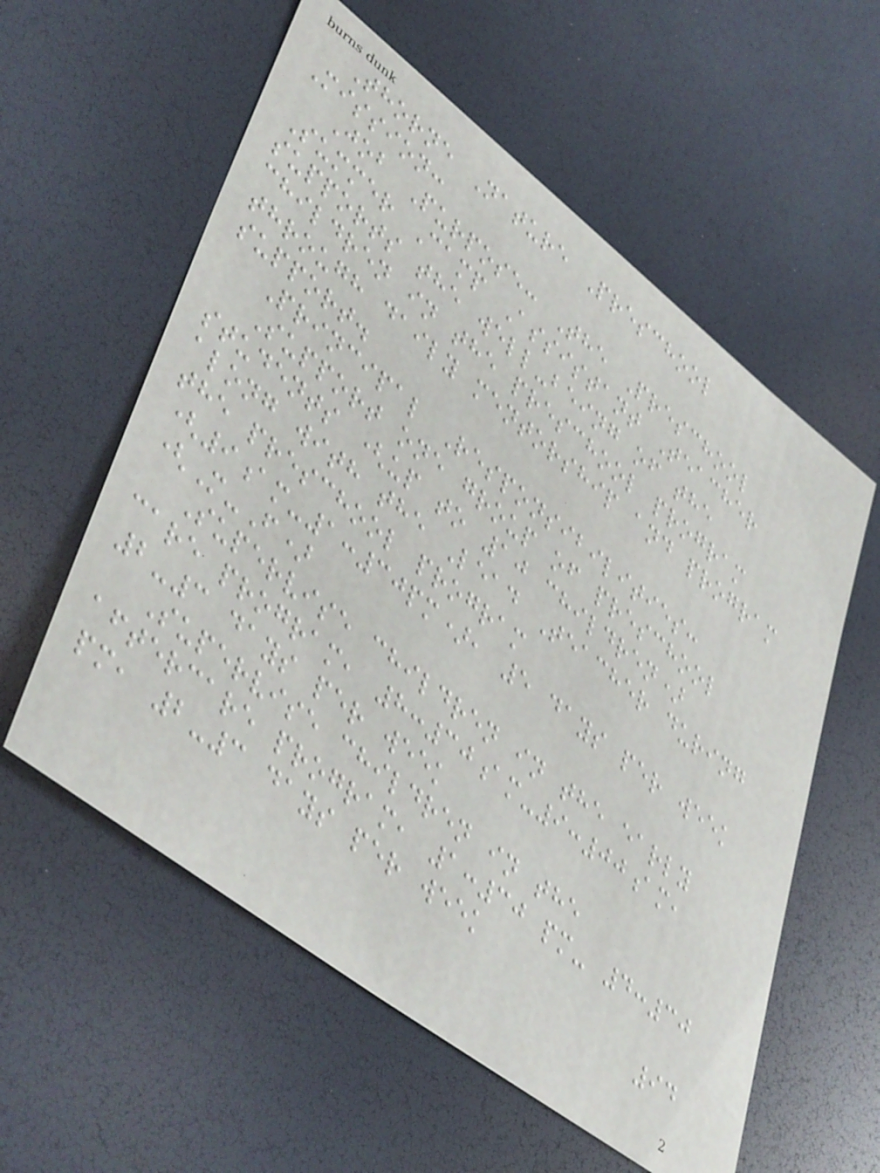Thorne Nature Preschool
Mission:
Job Purpose: The Preschool
Summer Camp Assistant Teacher
supports the well-being of the
children in the preschool program
through daily mentorship and program
support.
Principal Responsibilities:
Support one group of preschool
students (up to 10 children)
along with the Lead Teacher during
the preschool program
(9am-1:30pm), 5 days per week
(M-F)
Supervise children in the early
care program, 8:30am-9:00am,
2-3 days per week
Supervise children in the
aftercare program, 1:30 pm- 4:30
pm, 2-3 days per week
94
